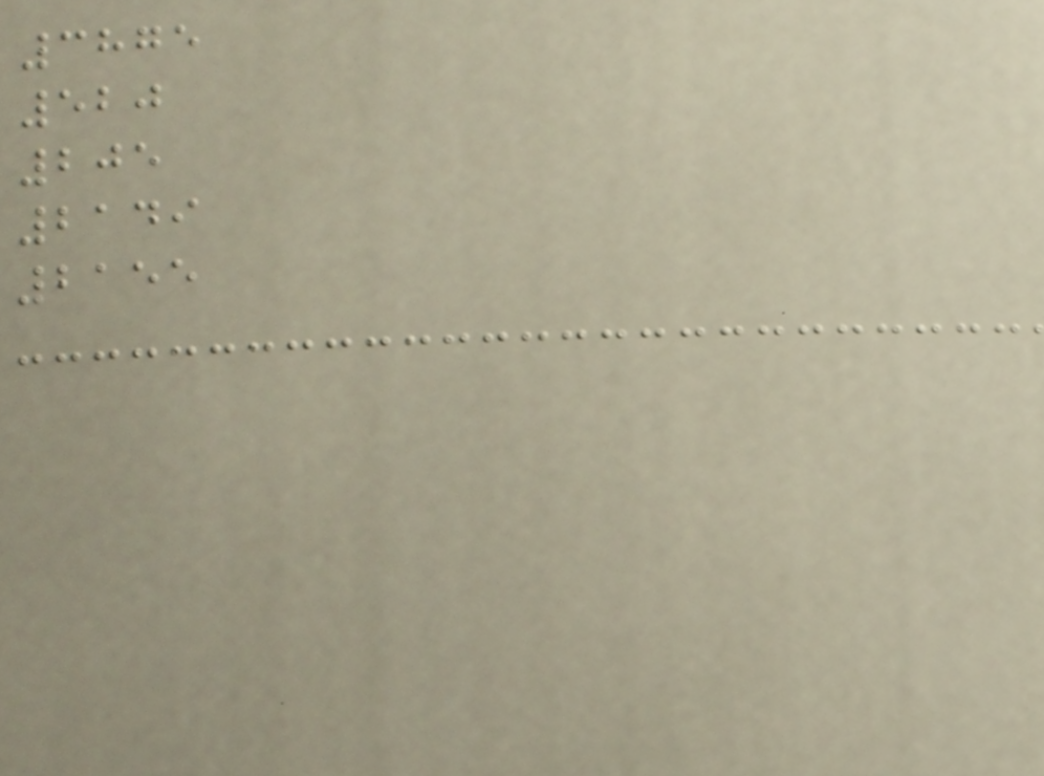3875
520
205
2149
2155
